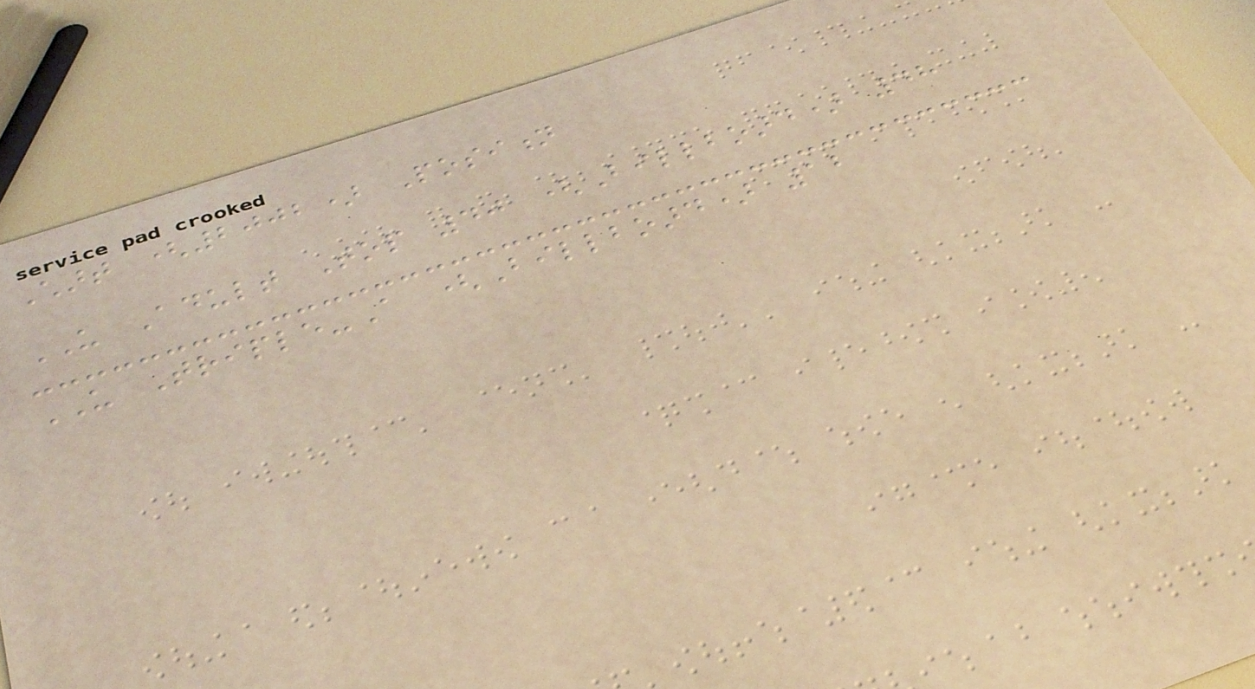Chart (2002) Position
US Adult Top 40 (Billboard) 48
US Triple-A (Billboard) 12
